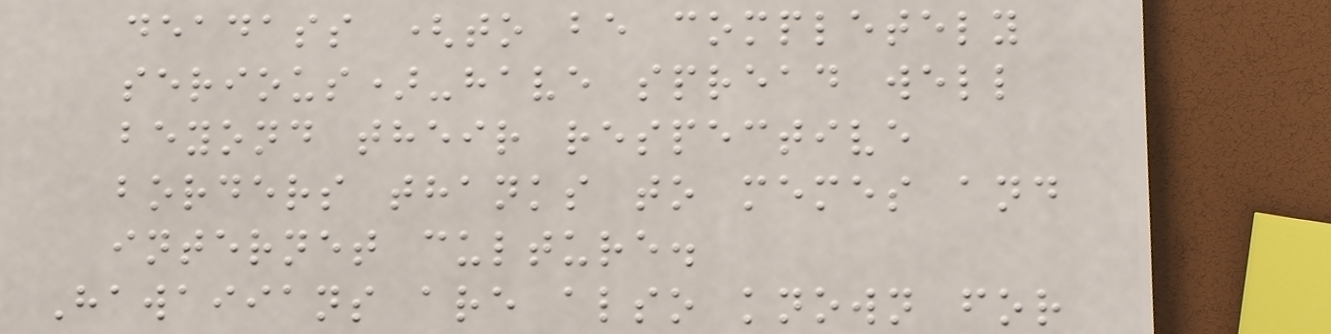deadass (to be completely
serious)-have spread well
beyond their respective
borders thanks to memes and
internet culture.
Hawaiians are also known for
